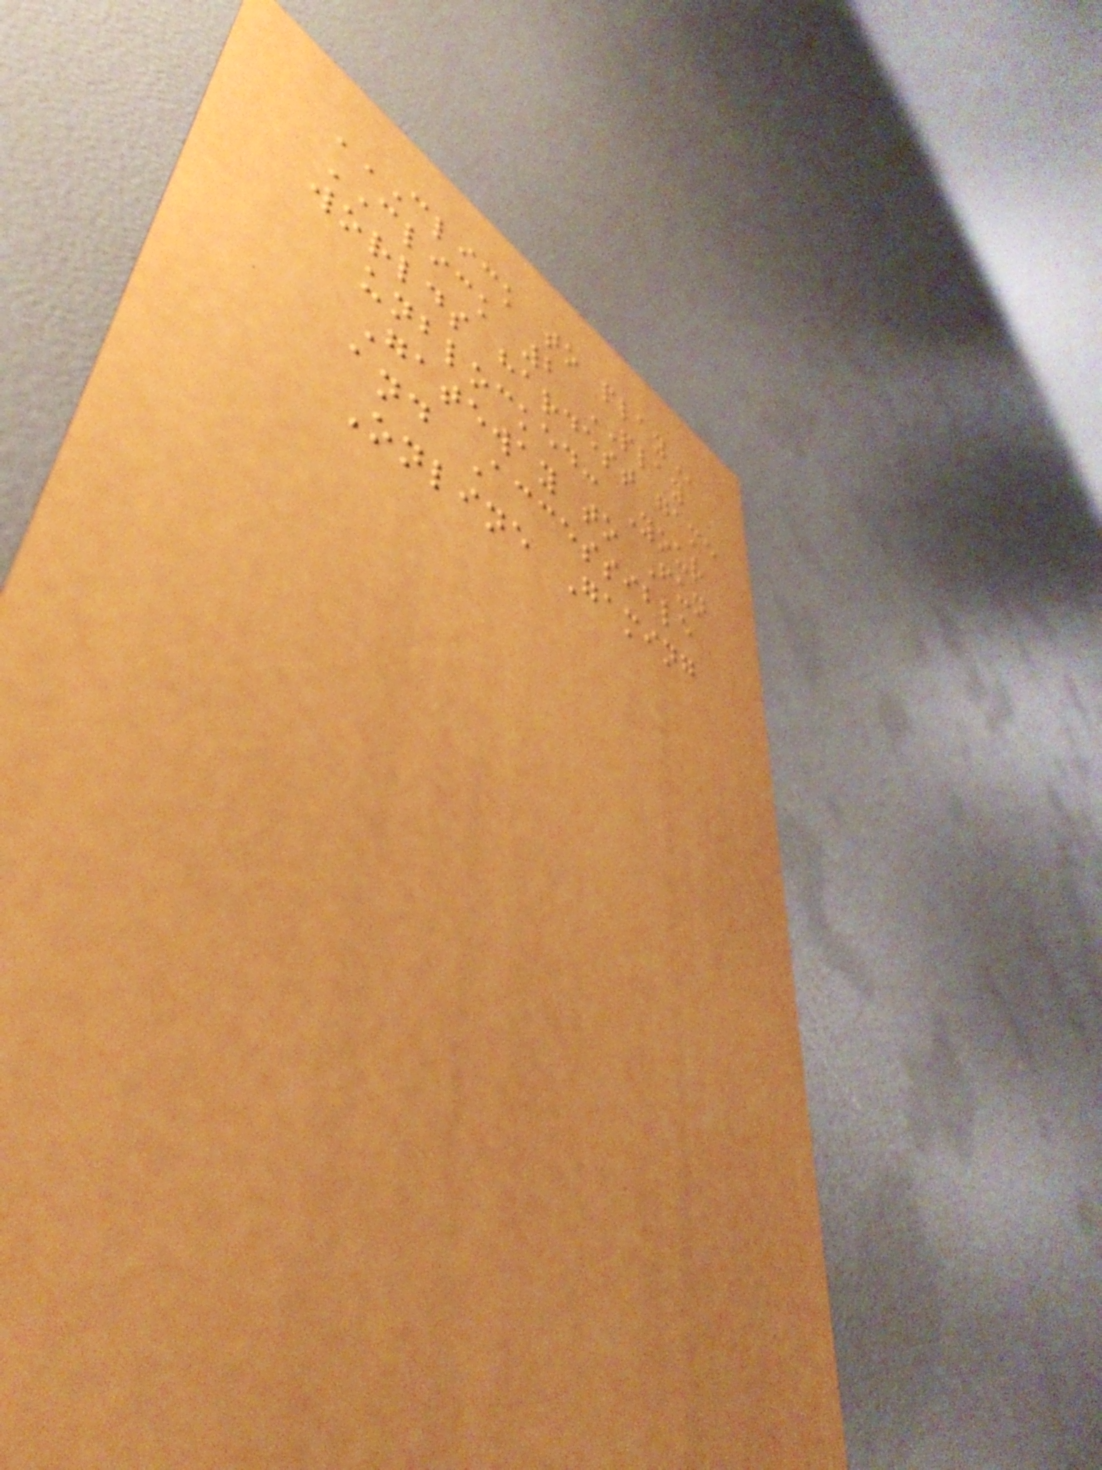CLICK TO PLAY
CLICK 2 PLAY
worlds hardest game
unblocked: Your
Gateway to Fun
and Accessible
Online Gaming
